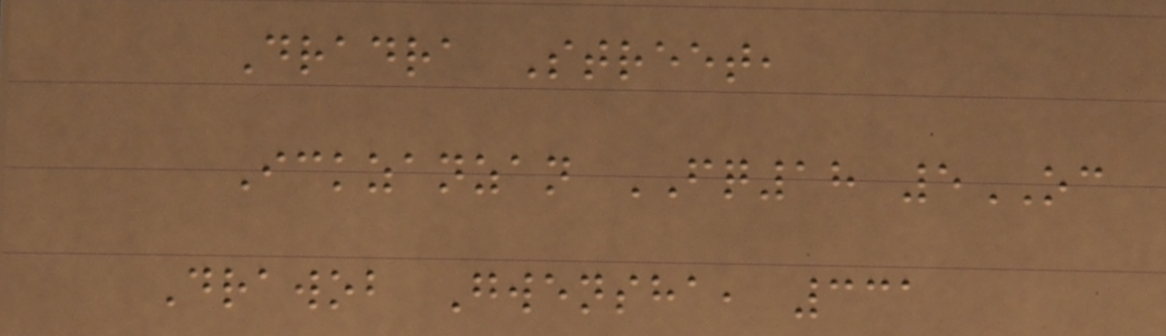Dradra Street,
Ickzanzan FQ18 5OC
Drawob Gwensha, 331
